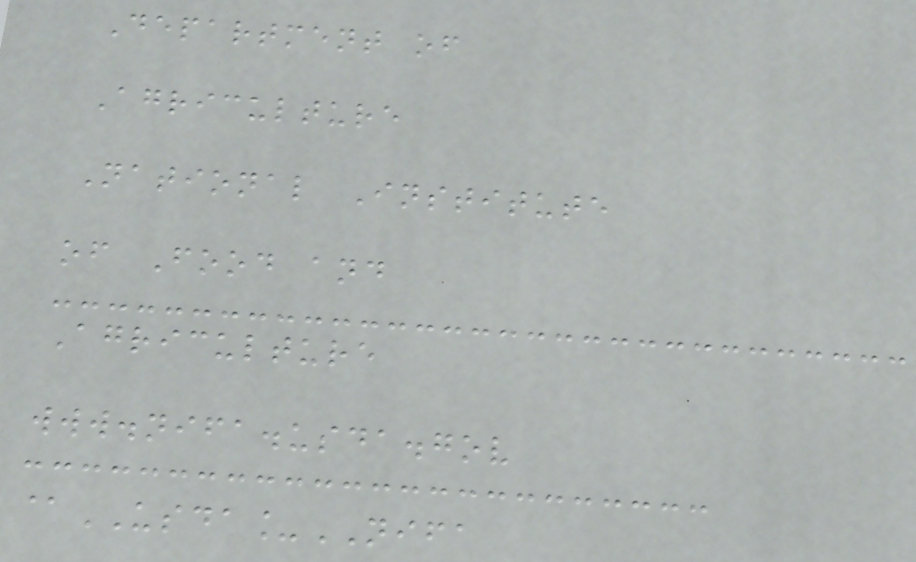Department of
Agriculture
National Institute
of Food and
Agriculture
www.nifa.usda.gov
@USDA_NIFA
